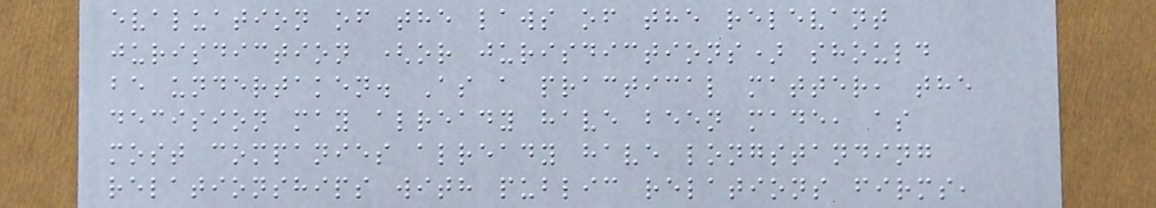evaluation of the laws of the relevant
jurisdiction (or jurisdictions) should
be undertaken. As a practical matter, the
decision may already have been made, as
most companies already have longstanding
relationships with public relations firms,
